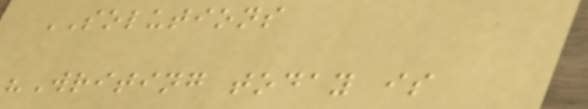SOLUTIONS
"Writing today is
